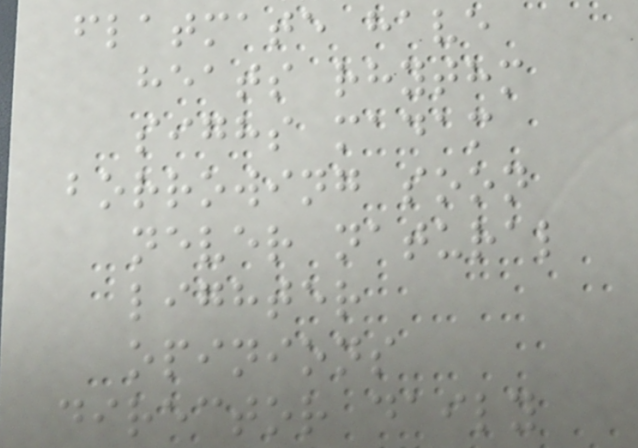flatmate have
heats rhythm
sighs madam
borrowing soon
never natural
lighter
opinions
director daily
